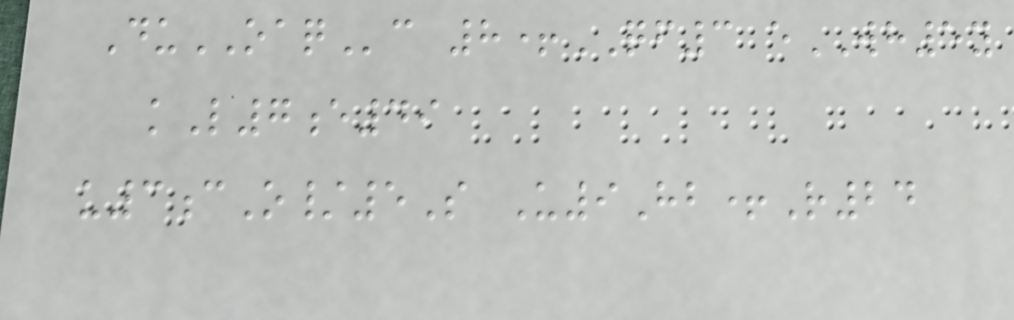DuOAQc 8+QF3 eWH5y
kL7e49
u3cO/5S U9Hb+R24
